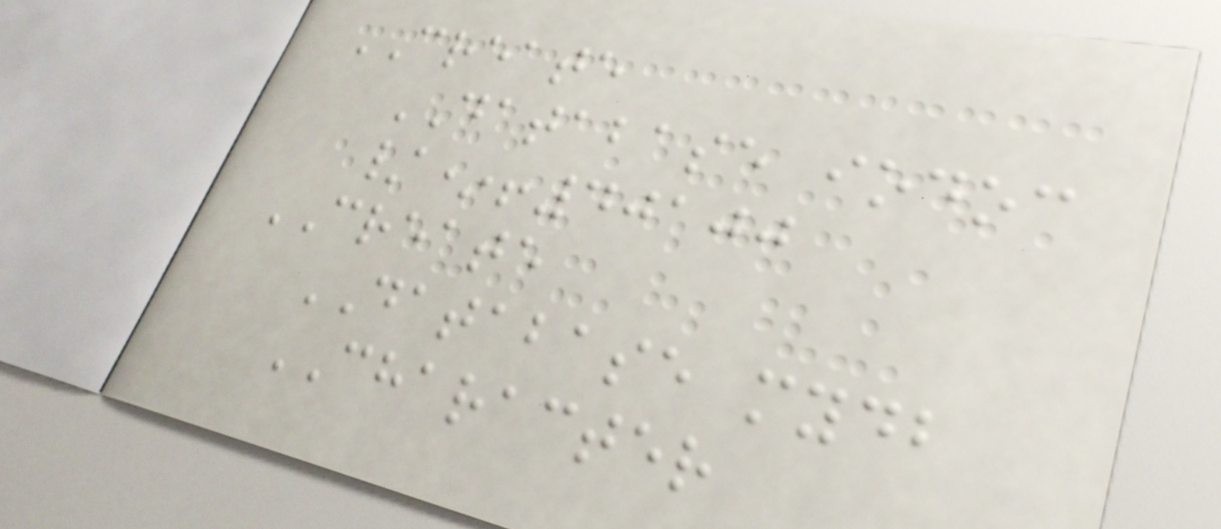CREATE
DATABASE iodoc
/*!40100
CREATE
DATABASE mydb
CHARACTER
